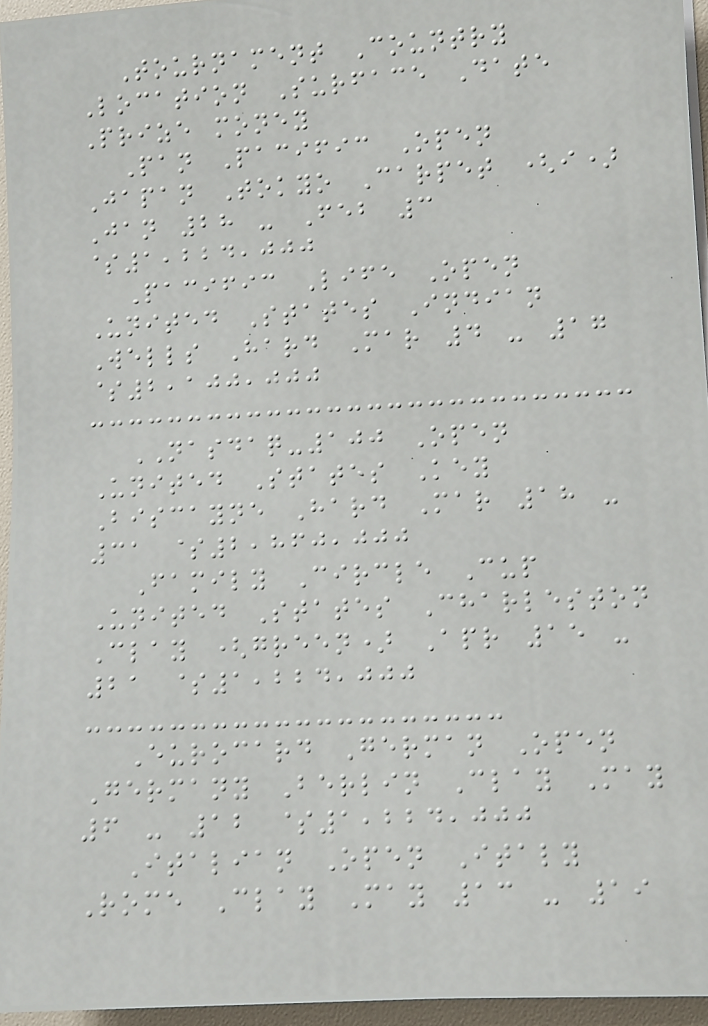Tournament Country
Location Surface Date
Prize money
Pan Pacific Open
Japan Tokyo Carpet (i)
Jan 28 - Feb 3
$1,224,000
Pacific Life Open
United States Indian
Wells Hard Mar 4 - 17
$2,100,000
NASDAQ-100 Open
United States Key
Biscayne Hard Mar 18 -
31 $2,860,000
Family Circle Cup
United States Charleston
Clay (green) Apr 15 -
21 $1,224,000
Eurocard German Open
Germany Berlin Clay May
6 - 12 $1,224,000
Italian Open Italy
Rome Clay May 13 - 19
